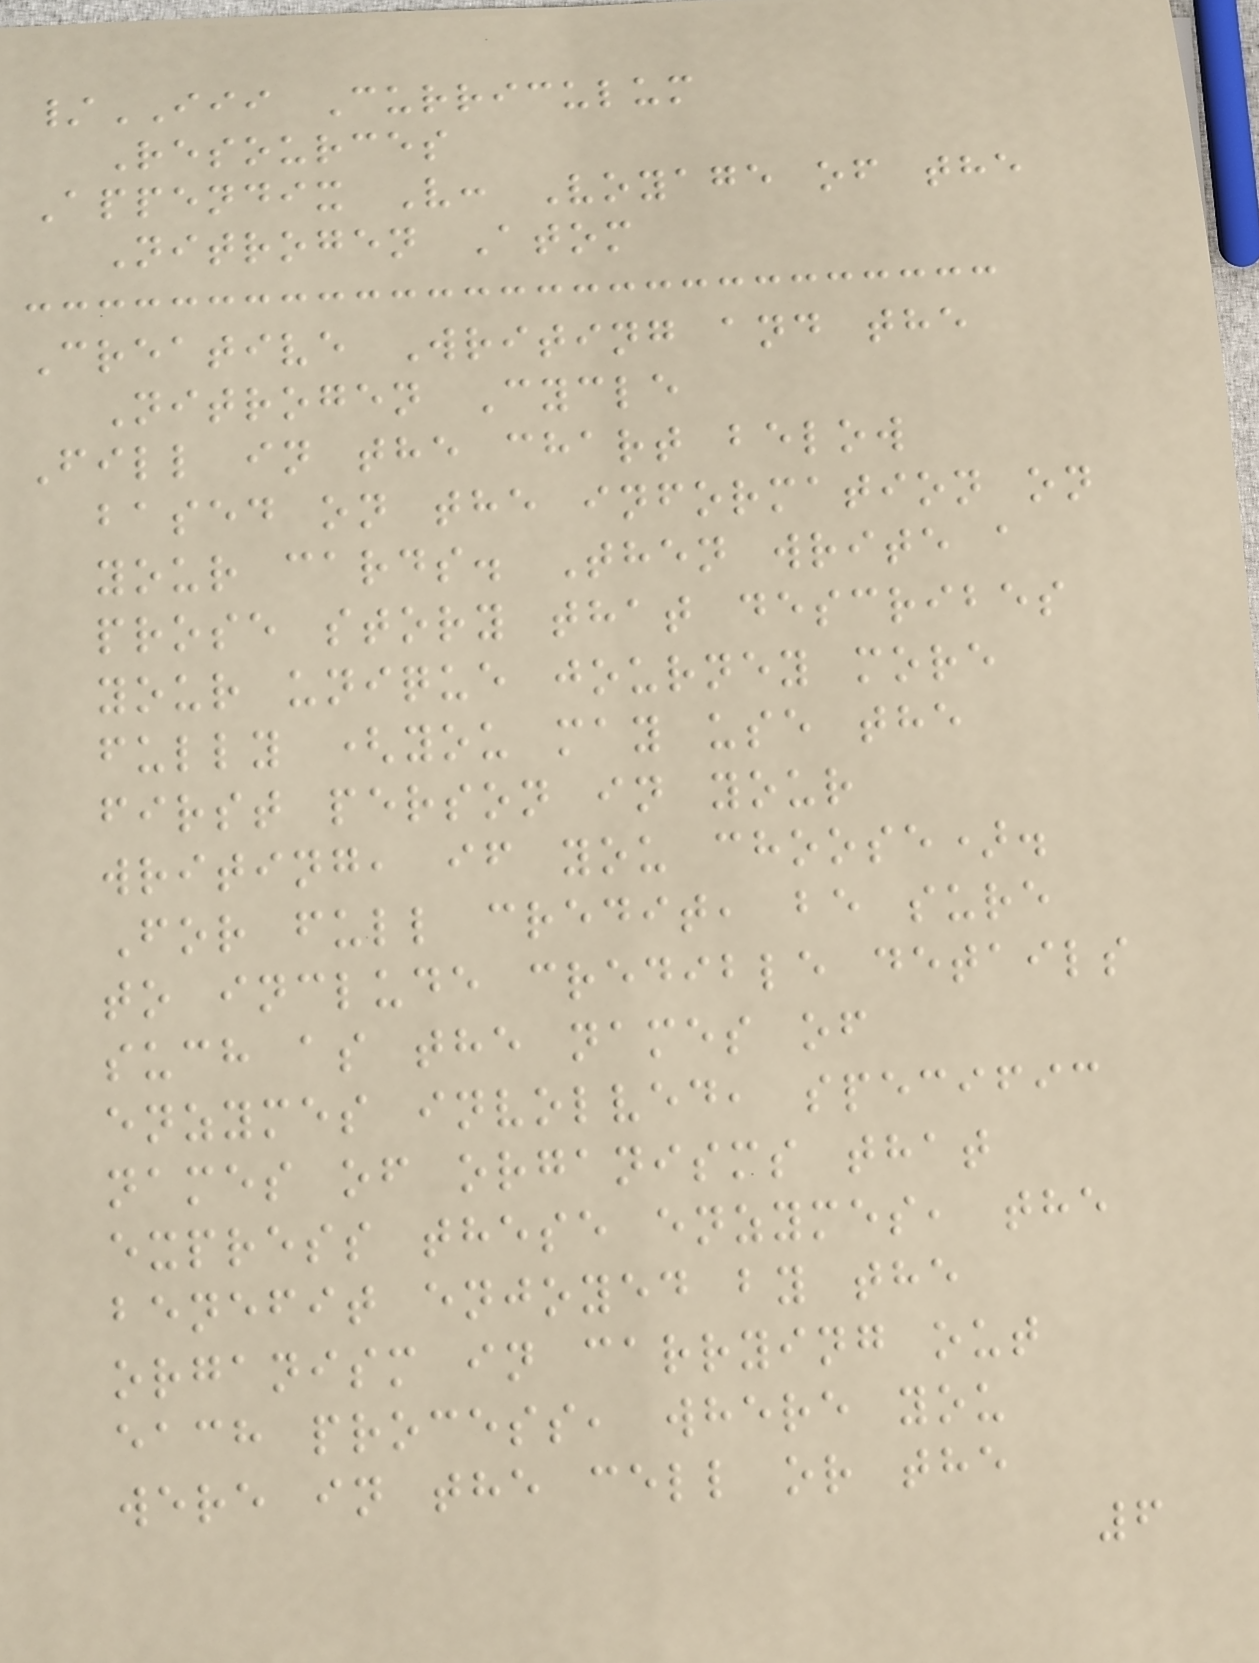/III Curriculum
Resources
Appendix V: Voyage of the
Nitrogen Atom
Creative Writing and the
Nitrogen Cycle
Fill in the chart below
based on the information on
your cards. Then write a
prose story that describes
your unique journey more
fully (you may use the
first person in your
writing, if you choose).
For full credit, be sure
to include credible details
such as the names of
enzymes involved, specific
names of organisms that
express these enzymes, the
benefit enjoyed by the
organism in carrying out
each process, where you
were in the cell or the
6
